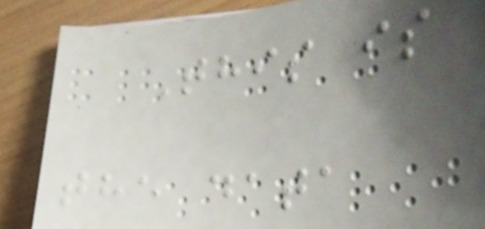This is
the data
